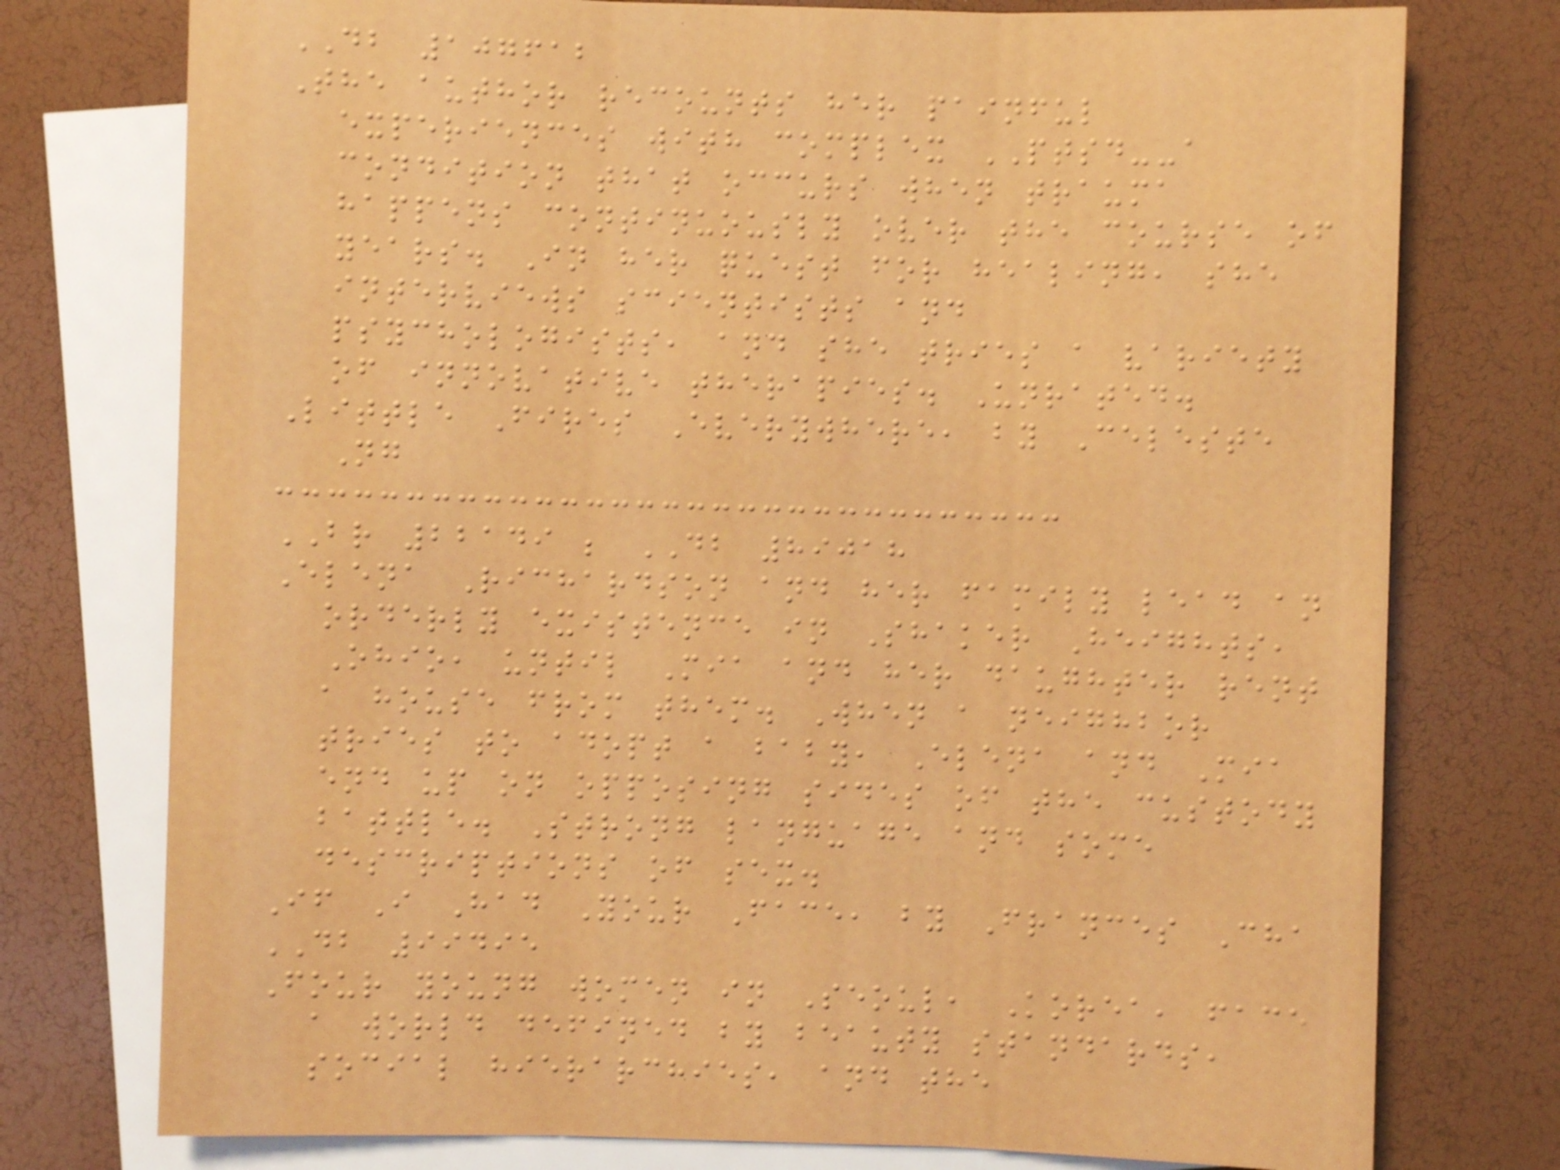DB 107612
The author recounts her painful
experiences with complex PTSD--a
condition that occurs when trauma
happens continuously over the course of
years. In her quest for healing, she
interviews scientists and
psychologists, and she tries a variety
of innovative therapies. Unrated.
Little Fires Everywhere, by Celeste
Ng
BR 22149 ; DB 89018
Elena Richardson and her family lead an
orderly existence in Shaker Heights,
Ohio, until Mia and her daughter rent
a house from them. When a neighbor
tries to adopt a baby, Elena and Mia
end up on opposing sides of the custody
battle. Strong language and some
descriptions of sex.
If I Had Your Face, by Frances Cha
DB 99495
Four young women in Seoul, Korea, face
a world defined by beauty standards,
social hierarchies, and the
